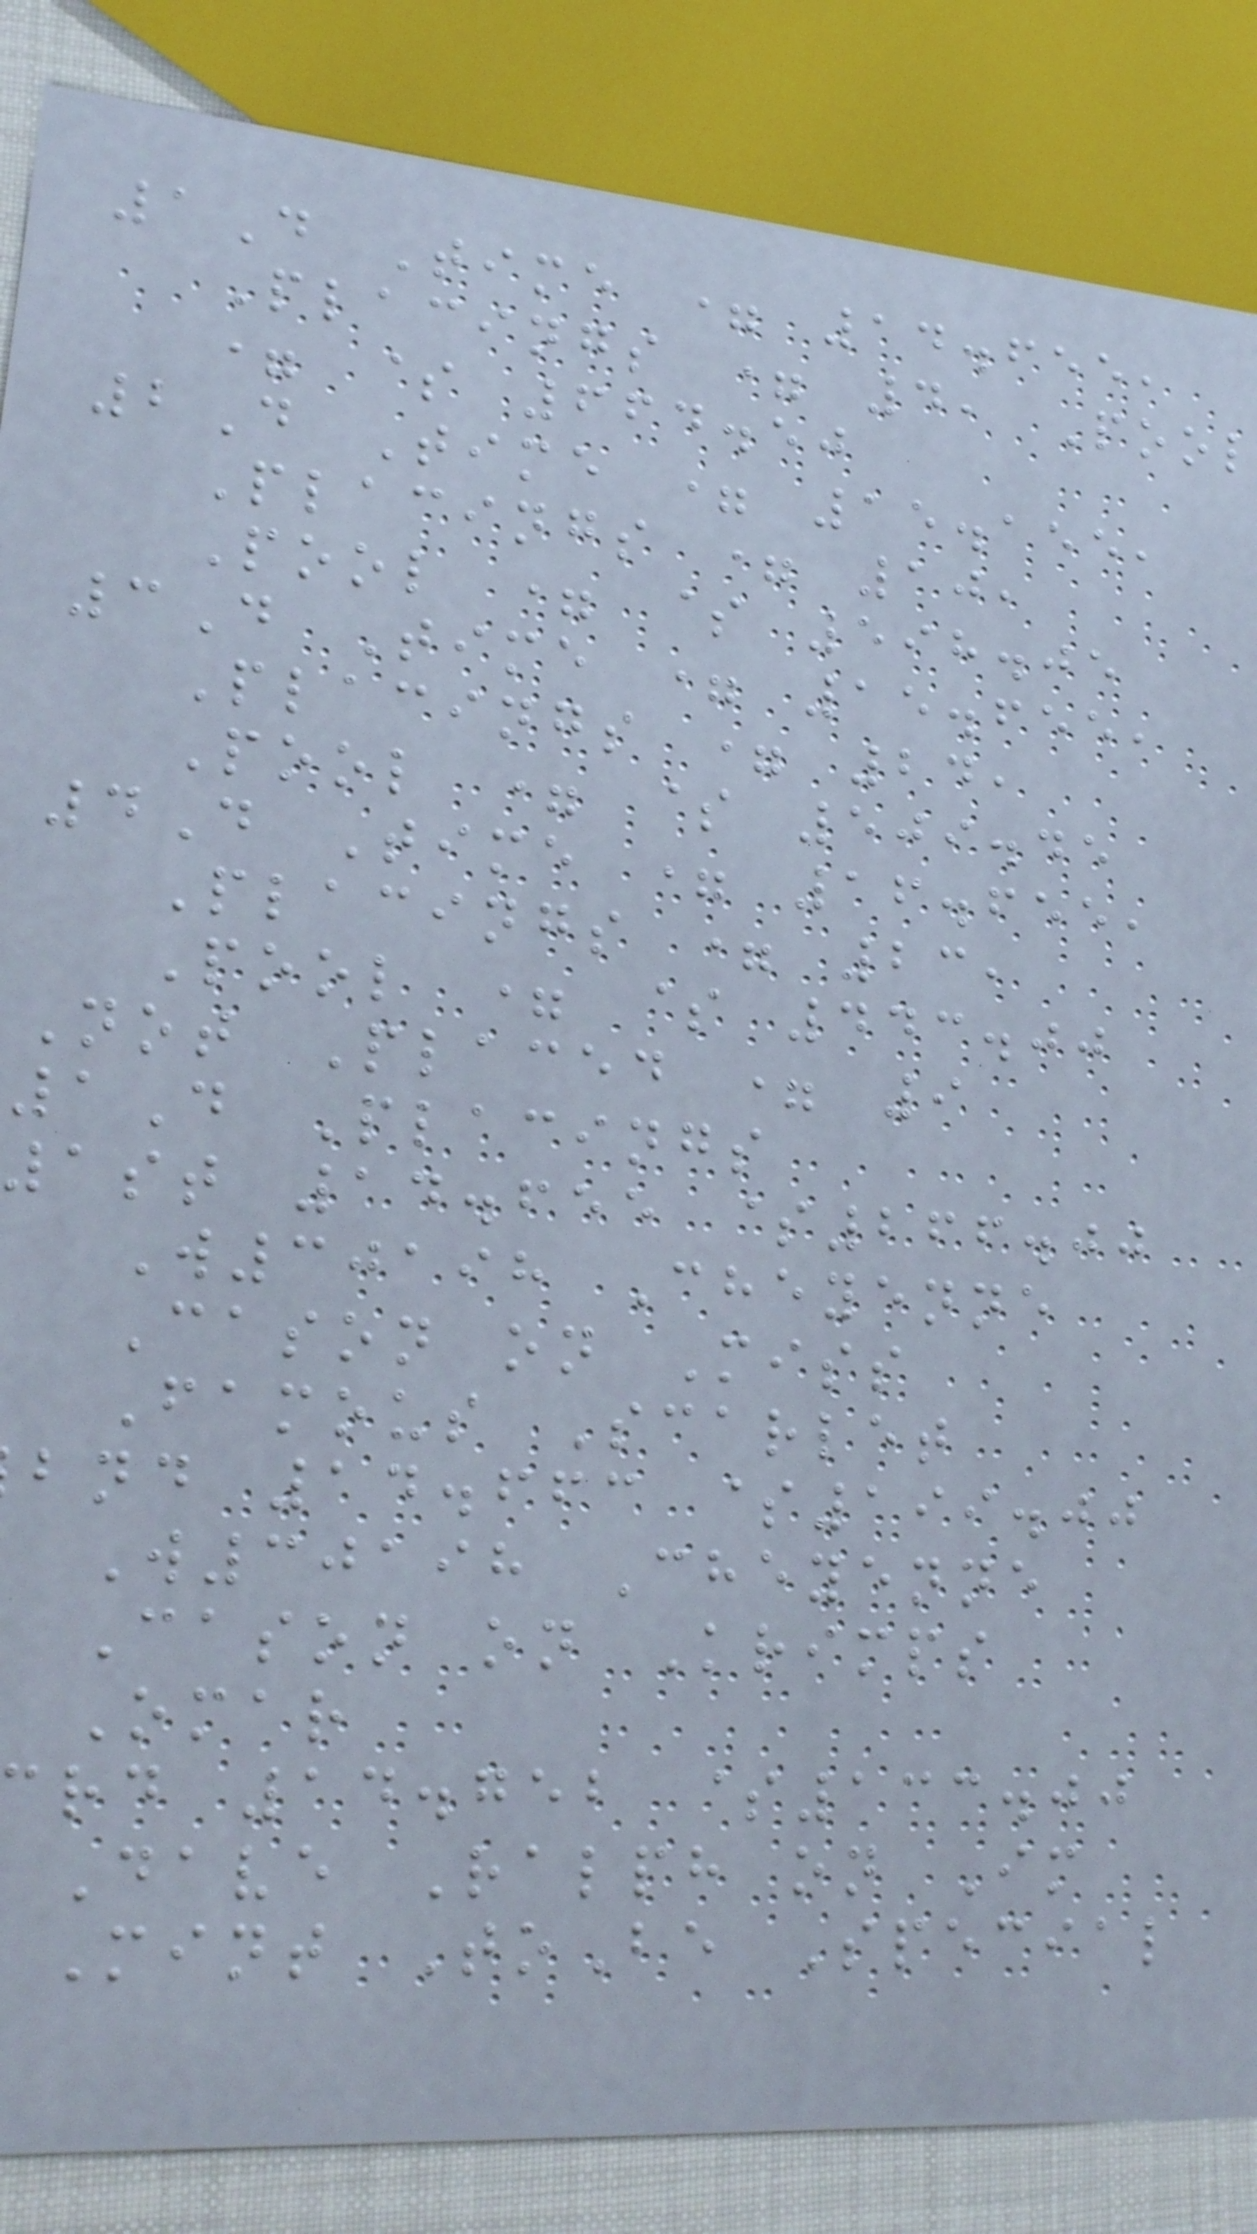1D Time = 14.655,
Placings = 4, Pool
= $ 664.50
2D Time = 15.155,
Placings = 10,
Pool = $ 598.05
3D Time = 15.655,
Placings = 24,
Pool = $ 509.45
4D Time = 16.655,
Placings = 23,
Pool = $ 443.00
Not Placed = 9
1D Placings
1st 14.655 $266.00
W30198 Cheyenne
Cason on Miss
Famous Scarlet
bnd 14.663 $199.00
W30198 Cheyenne
Cason on Krimps
Omar
rd 14.752 $133.00
Dave Ralph on Im
Mint ToBe Special
